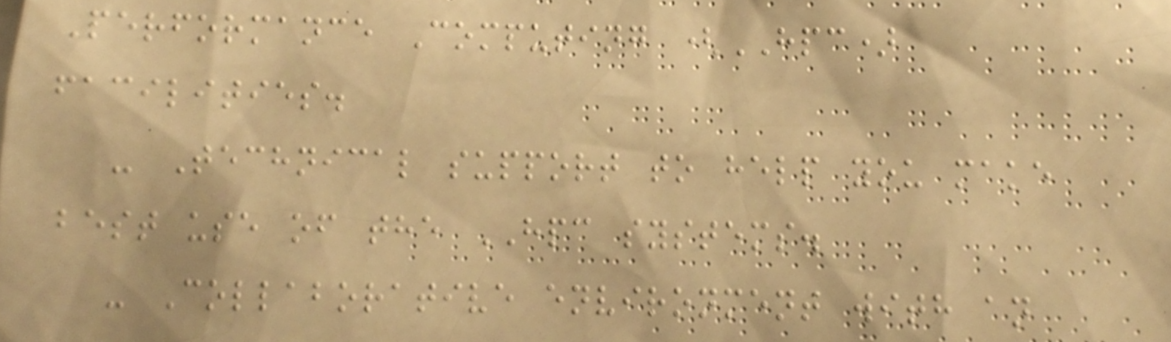Performance Computing (HPC)
facilities.
- Technical support to help you make
best use of the HPC systems.
- Collaborative environment with an
